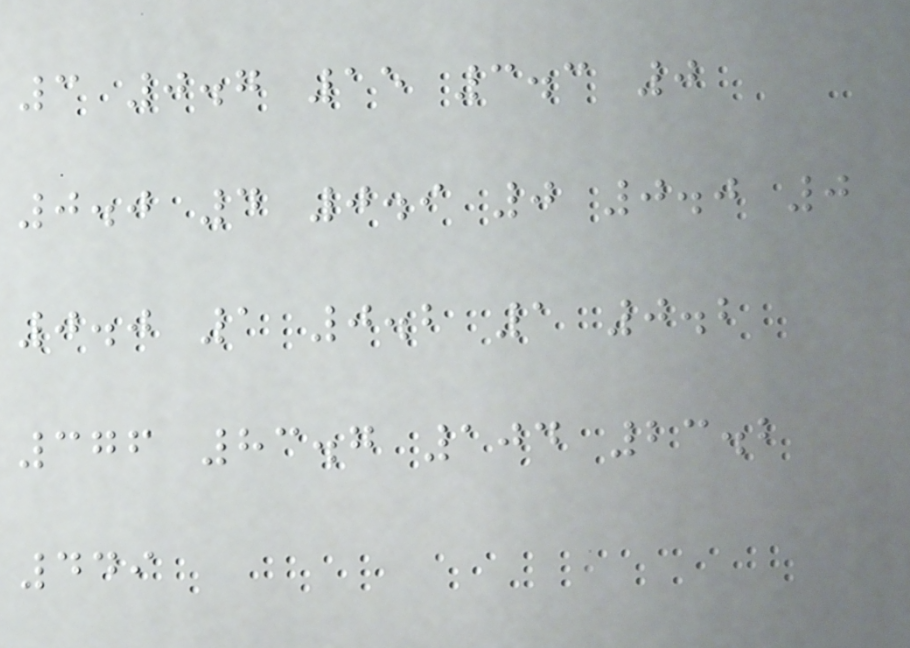3 0.7 15 3.3 0
0.0 4 0.9 0 0.0 0
0.0 1 0.2 1 0.2
376 83.7 104 23.2
449
